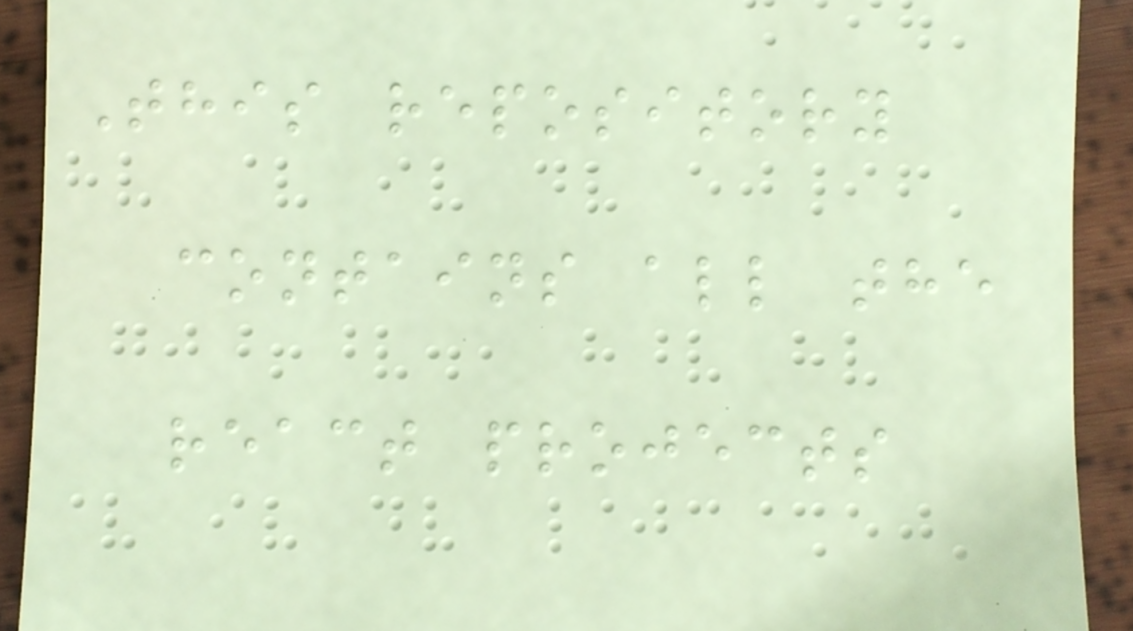This repository
contains all the
react projects
